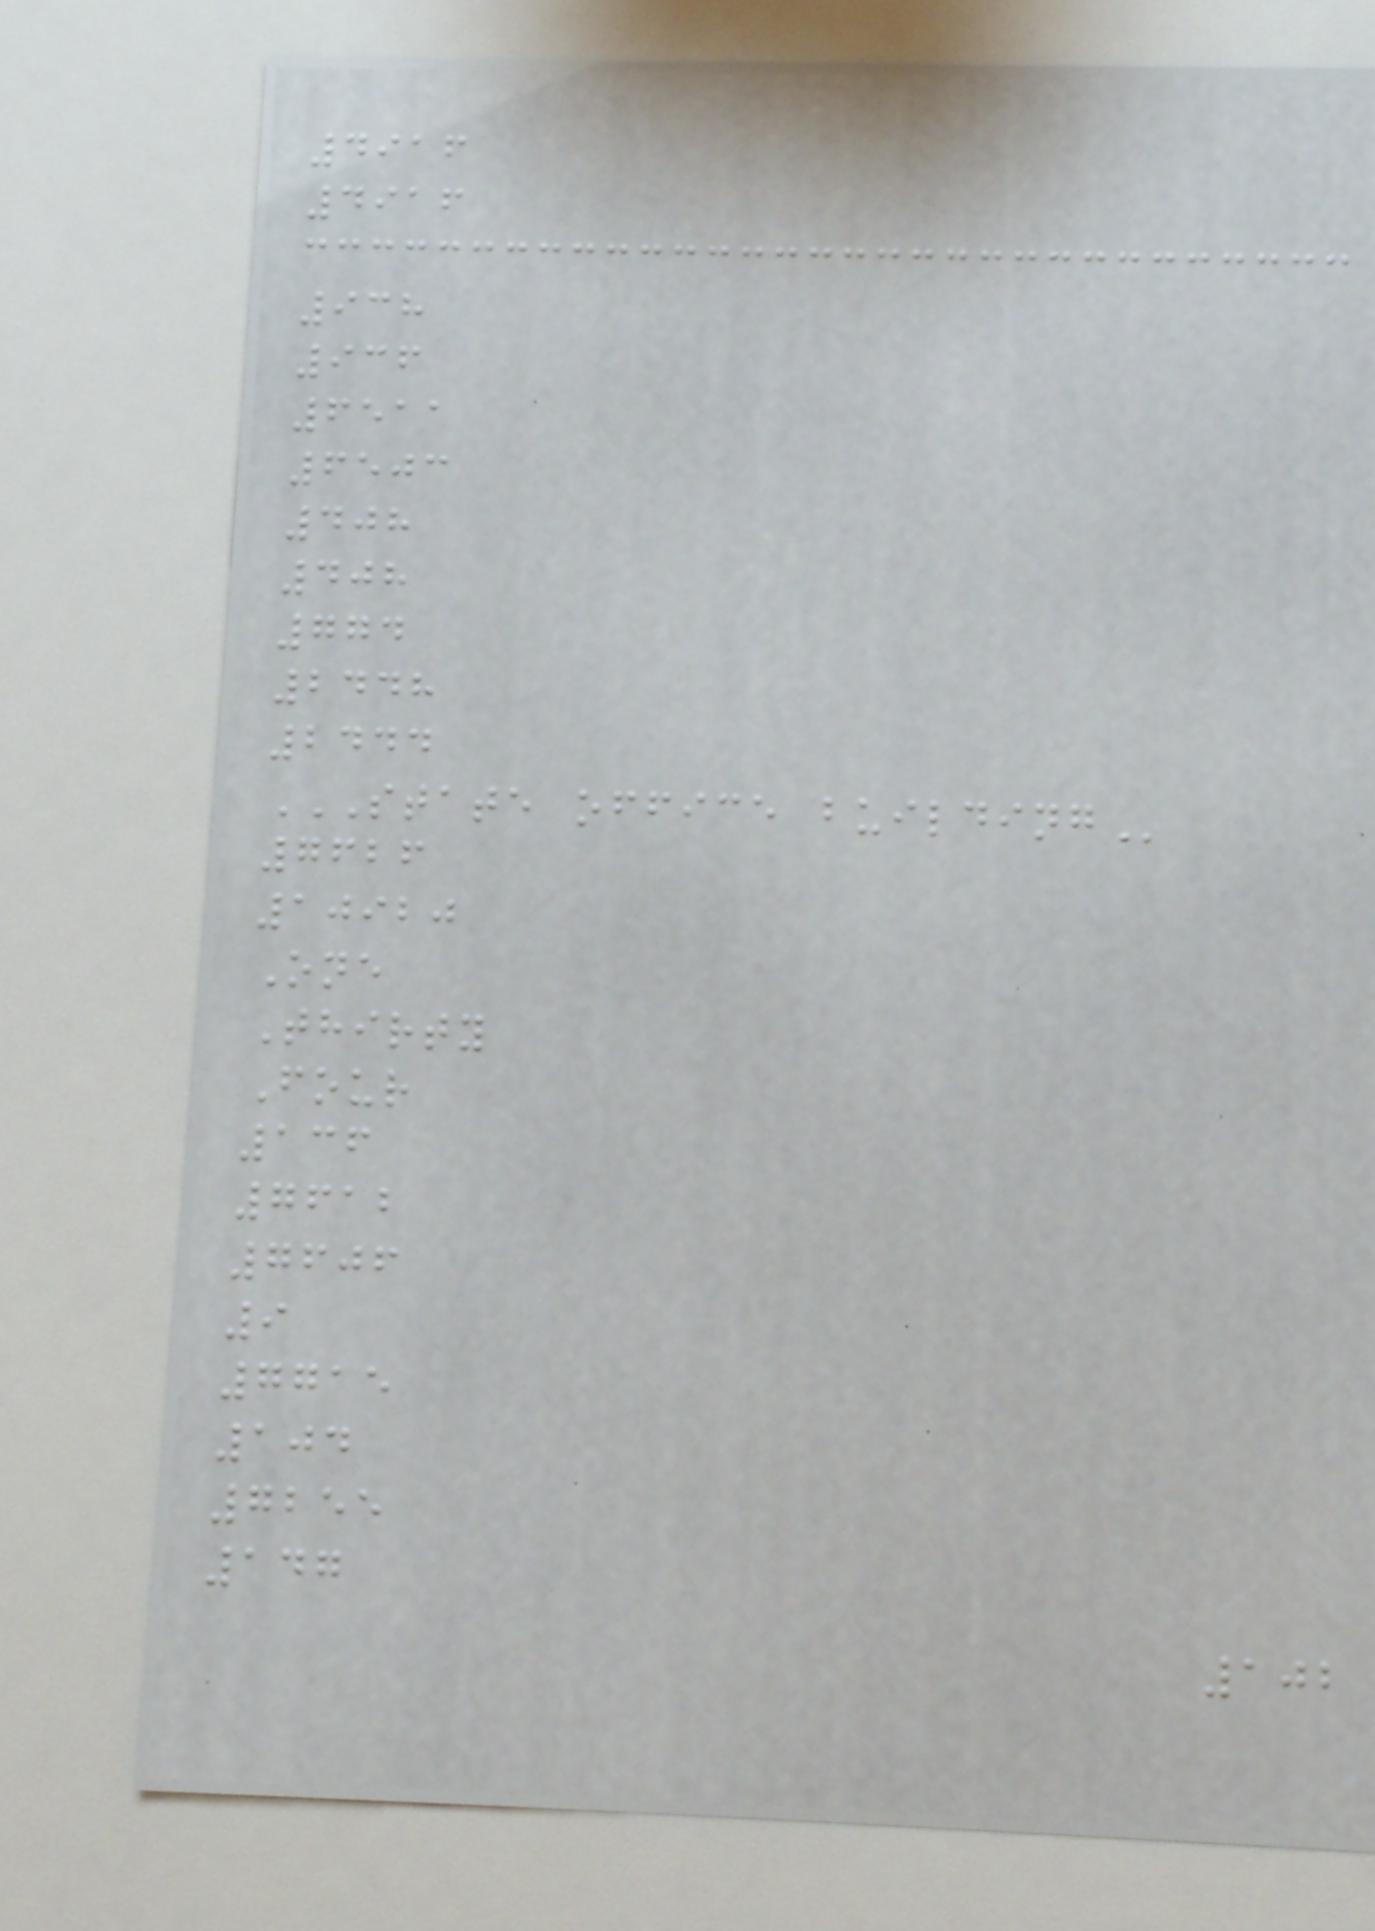4916
4916
938
936
6511
6503
408
408
774
2448
2444
STATE OFFICE BUILDING
7626
10920
One
Thirty
Four
136
7612
7606
9
7715
104
7255
147
102
